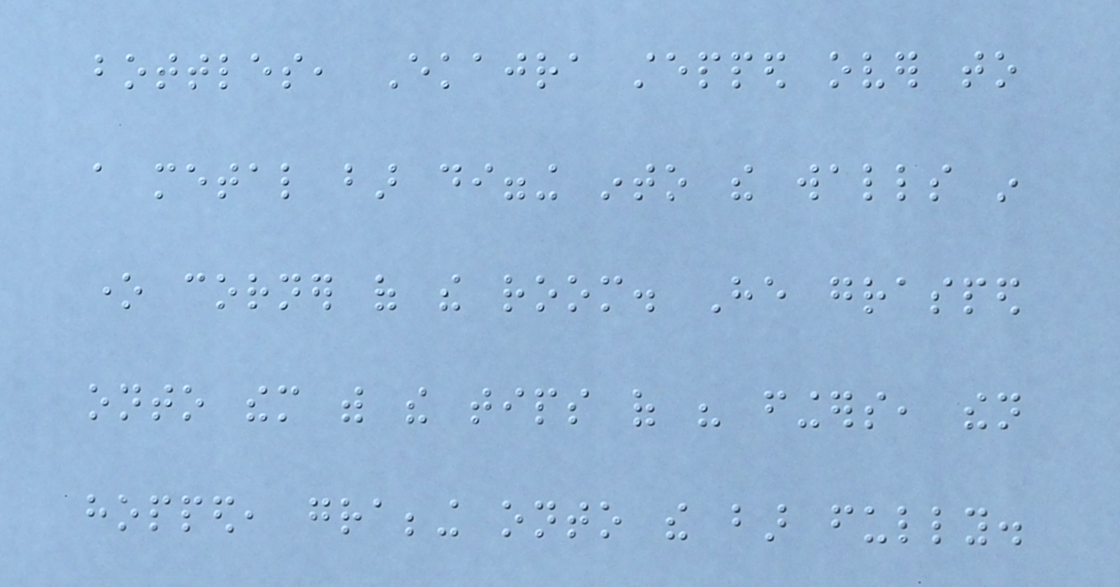bottles, Ekajra stepped over to
a metal bar digging into the walls in
one corner of the room. He grasped
onto them with the tips of his fingers, then
hopped, grabbing onto the bar fully.
